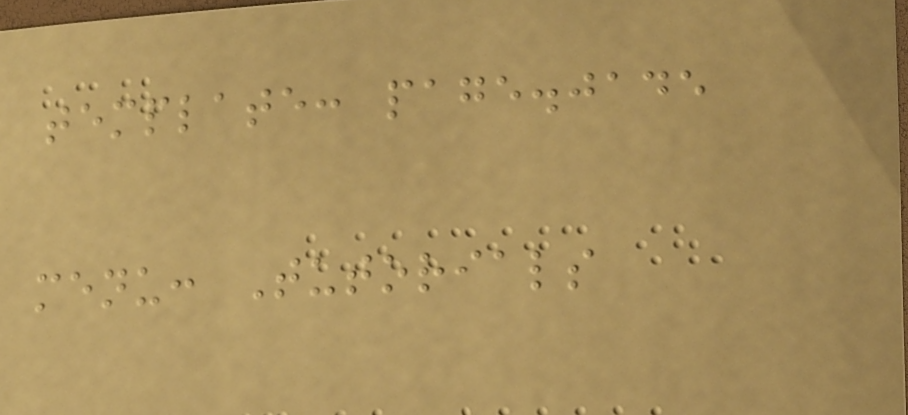template: page.jade
menu: Tutorials
